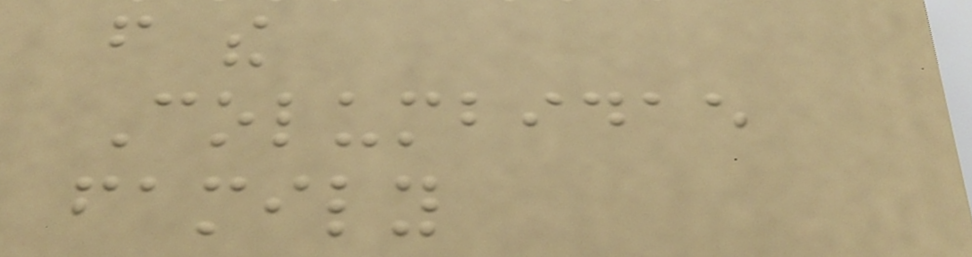from the
Columbidae
family
